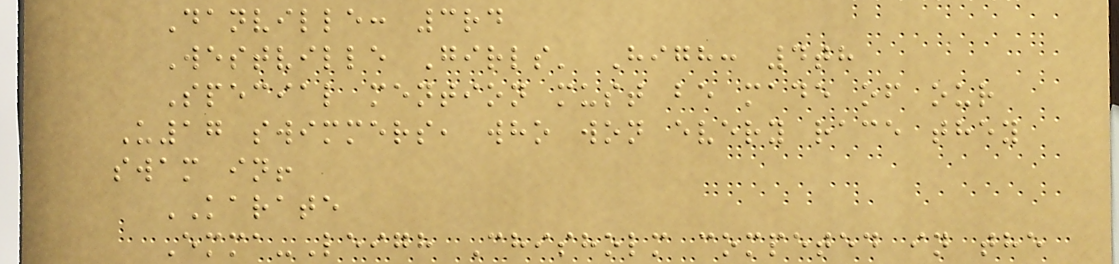Danville: 3rd
Westville Girls' High: 4th
Special mention must be made of our
U17 swimmers, who won every race they
swam in!
KARATE
Emma-Leigh Chisholm competed in the
